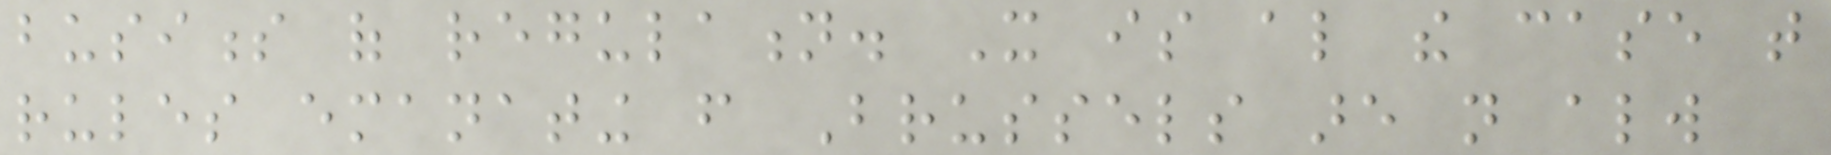business of regulation. It is also the case that
rules emanating from Brussels are not always
